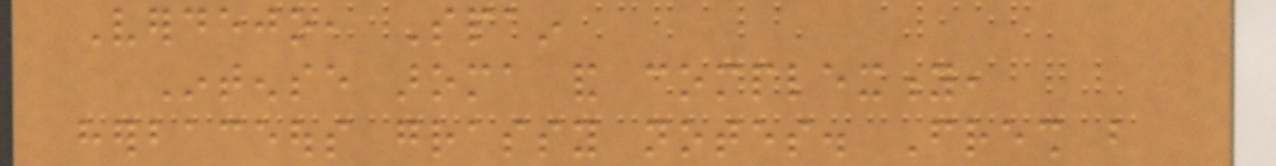Verdejo, Spain
Intense aroma and complexity,
herbaceous grassy notes. Fresh but
